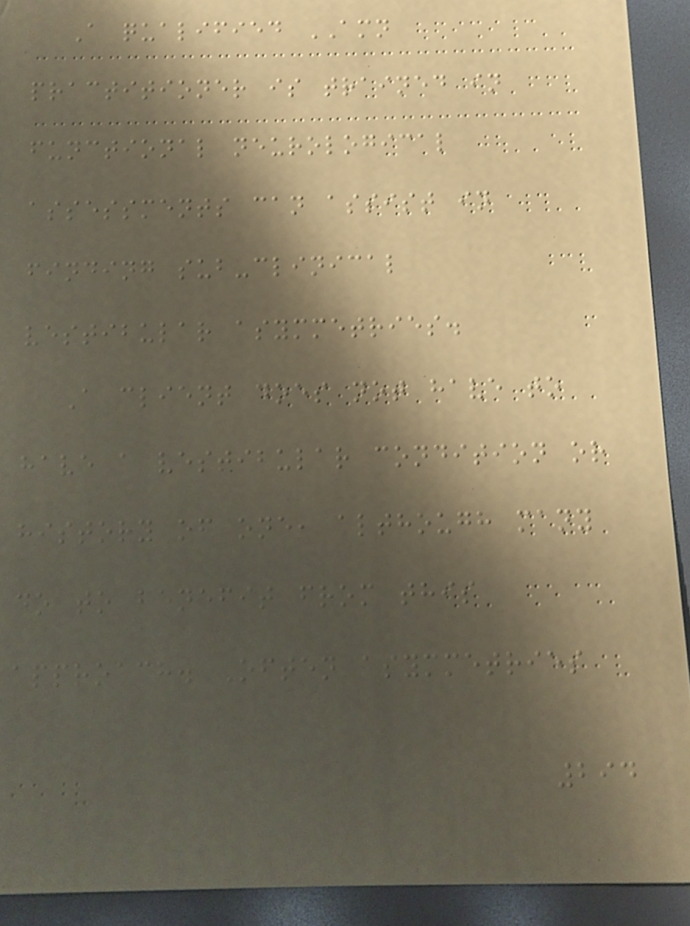A qualified AMN
practitioner is trained in
functional neurological
assessments can assist in
finding sub-clinical
vestibular asymmetries.
A client does not have to
have a vestibular condition or
history of one, although many
do to benefit from this
approach. Often asymmetries
294
